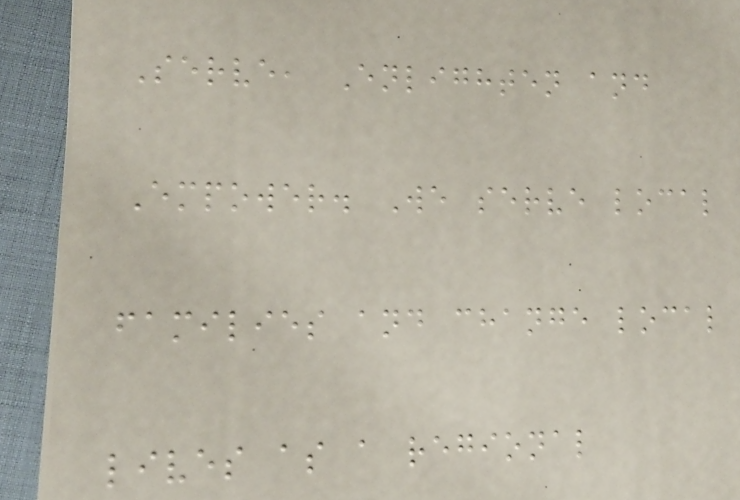Serve, Enlighten and
Empower. We serve local
families and change local
lives as a regional
